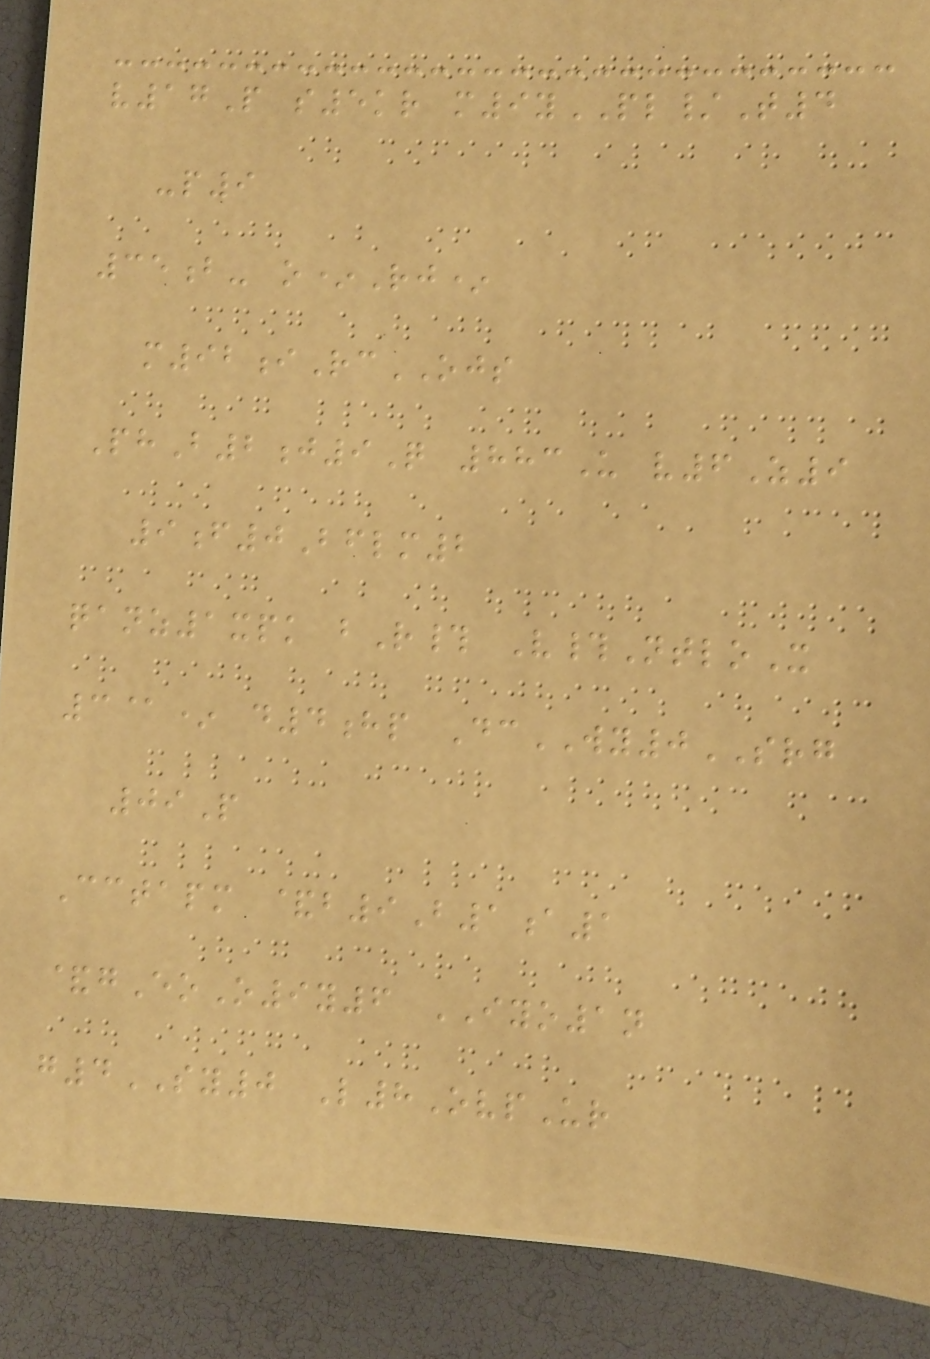v17P s5kr m9yPL/T4
-p9
35b- o*Rj*
m92iRcOJS
PhB2j9Q 883U v6Z9
9f0Bflm2
qanz1xpk bR# V#NtloX
3@* d4hp DcWY0SRG
09P
Cctapm &b9B1a1
&gEoO9y6 IYO1n
g4SY0 L8OvpUr
